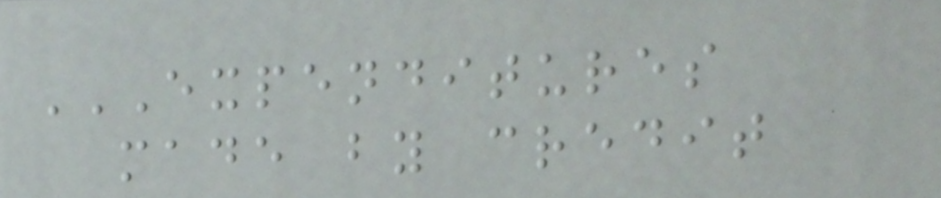EXPENDITURES
MADE BY CREDIT
